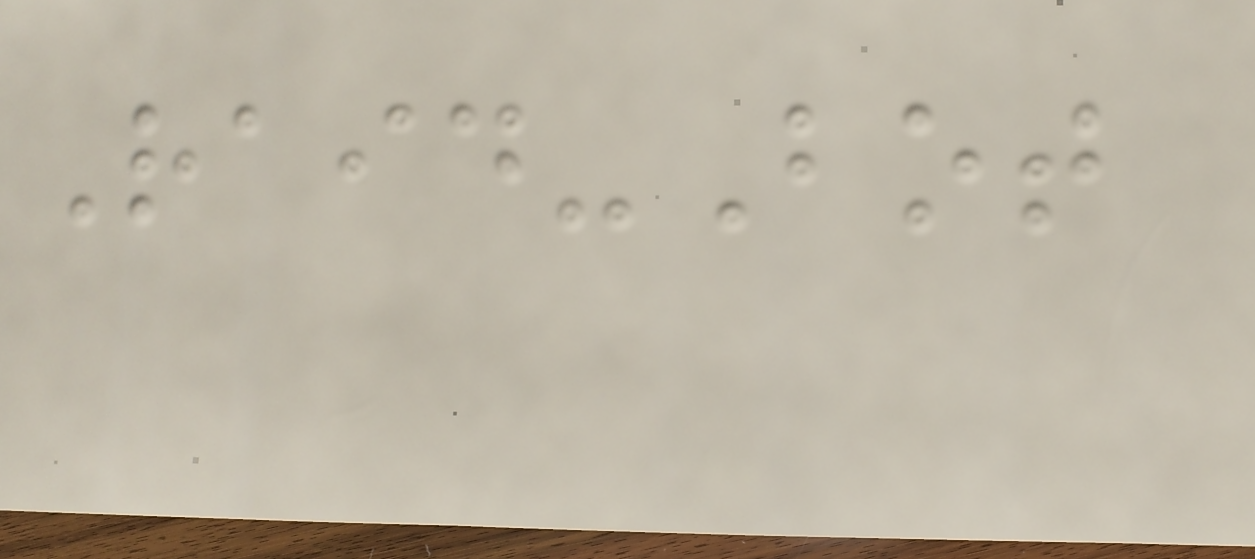Raid-Bot
